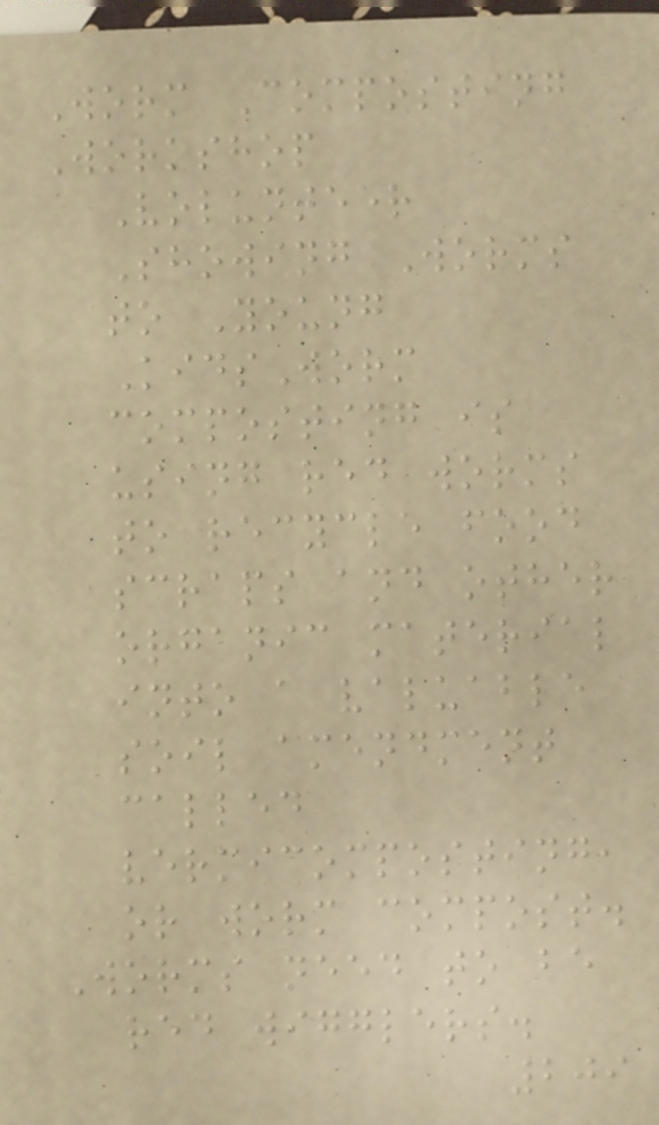Worm Composting
Workshop
Volunteer
Showing Worms
to Young
KidsWorm
composting is
using red worms
to recycle food
scraps and other
organic material
into a valuable
soil amendment
called
vermicomposting,
or worm compost.
Worms need to be
red wigglers.
209
